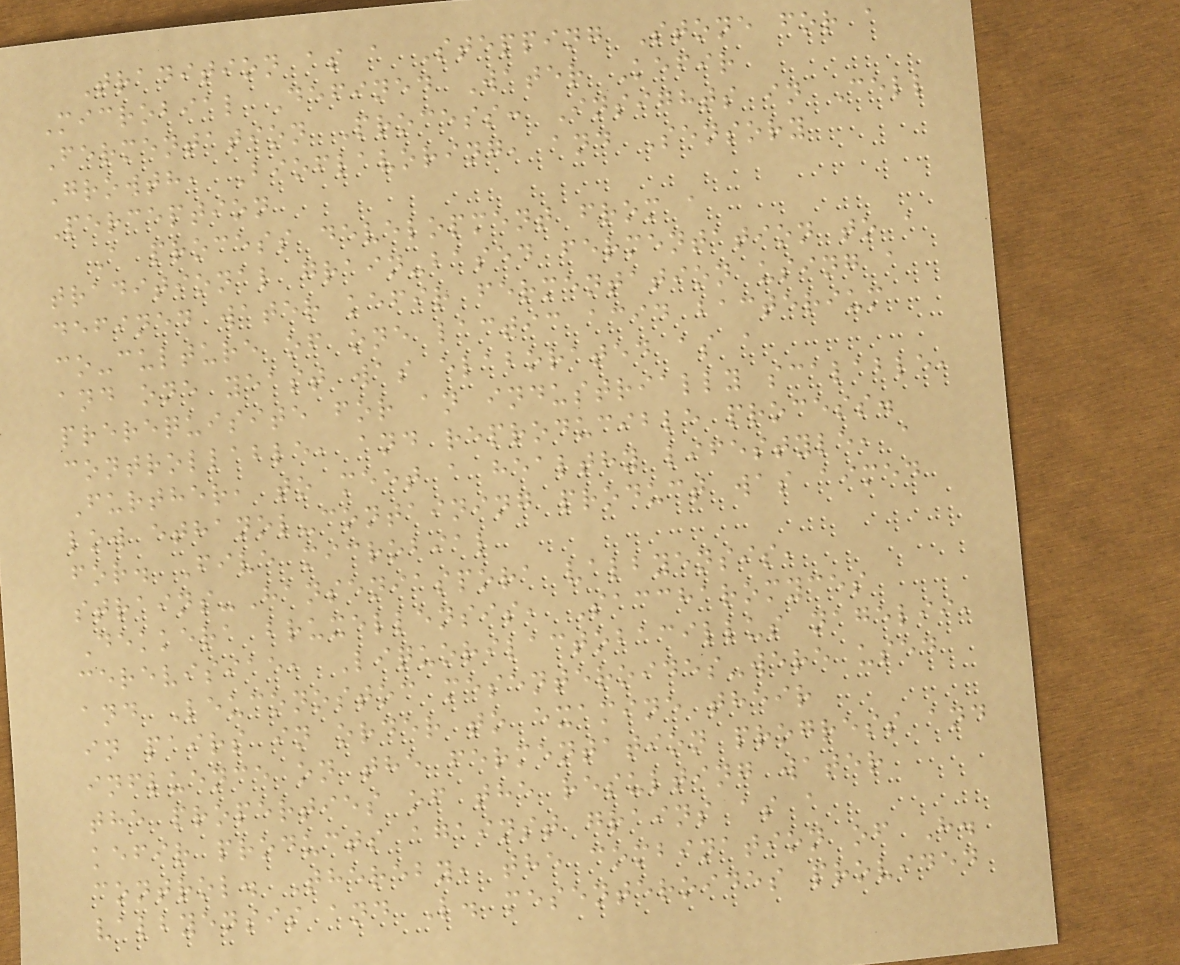Tradition as a Stepping Stone for a
Microbial Defined Water Kefir
Fermentation Process: Insights in Cell
Growth, Bioflavoring, and Sensory
Perception
A process development from a
traditional grain-based fermentation to a
defined water kefir fermentation using a
co-culture of one lactic acid bacterium
and one yeast was elaborated as a
prerequisite for an industrially scalable,
controllable, and reproducible process.
Further, to meet a healthy lifestyle, a
low ethanol-containing product was aimed
for. Five microbial
strains-Hanseniaspora valbyensis,
Dekkera bruxellensis, Saccharomyces
cerevisiae, Liquorilactobacillus nagelii,
and Leuconostoc mesenteroides-were used
in pairs in order to examine their
influence on the fermentation progress and
the properties of the resulting water
kefir products against grains as a
control. Thereby, the combination of H.
valbyensis and L. mesenteroides provided
